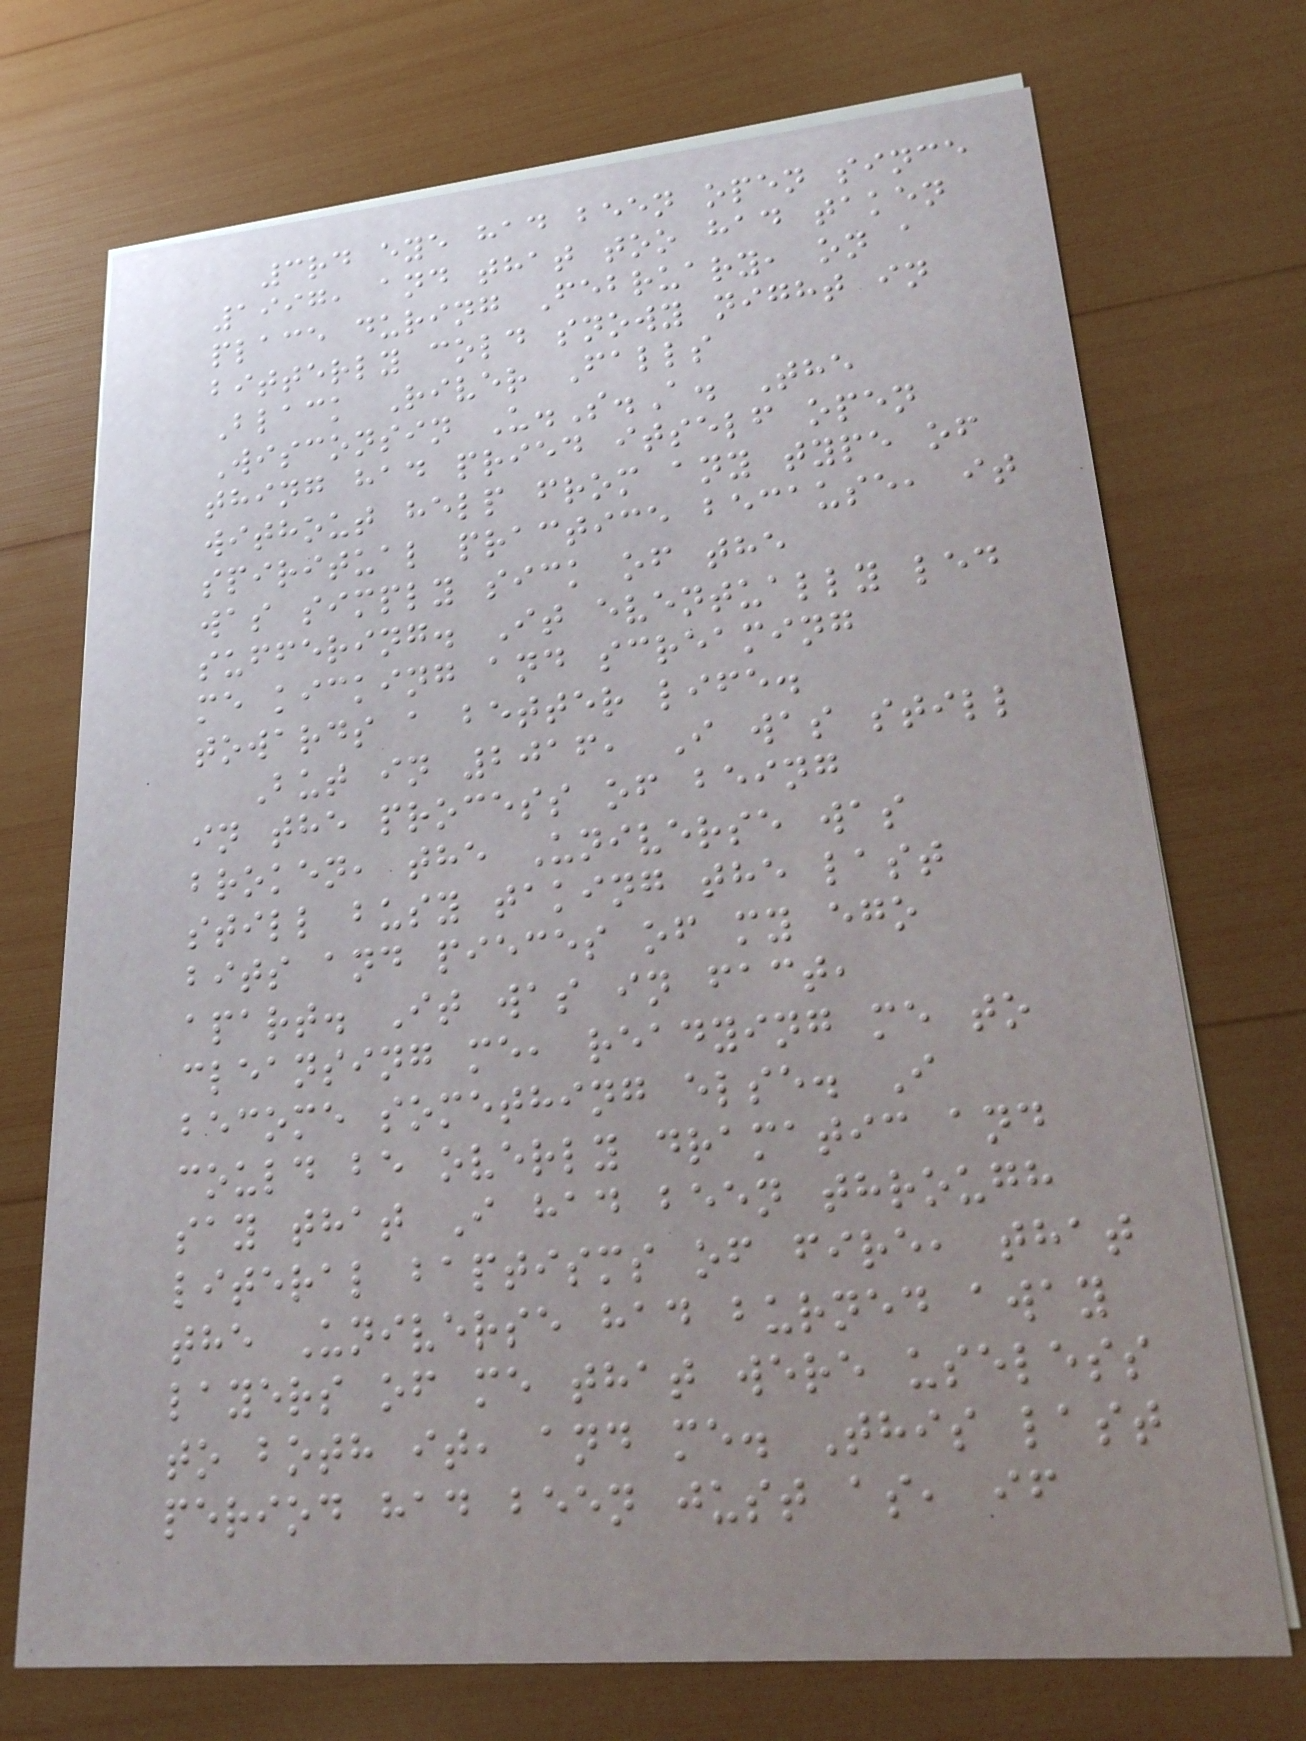3rd eye had been open since
1997, and that too had taken
place during February, on a
bitterly cold snowy night in
Black River Falls
Wisconsin U.S.A. The
thing had pried itself open
without help from any type of
spiritual practice because, it
was simply sick of the
suffering. It eventually led
me kicking and screaming
towards a better life.
But in 2016, I was still
in the process of being
broken, the Universe was
still busy taking the last
bits and pieces of my ego
apart. It was in fact,
cleansing me, readying me to
become something else. I
could be overly dramatic and
say that I had been through
literal baptisms of fire, that
the Universe had burned away
layers of me that were useless
to both it, and me. This last
period had been just as, if
